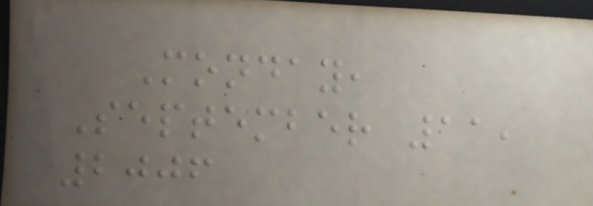Monday,
September 11,
2006
